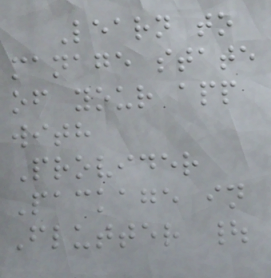Learn to
manage state
of your app
with
Provider
Package in
Flutter |
